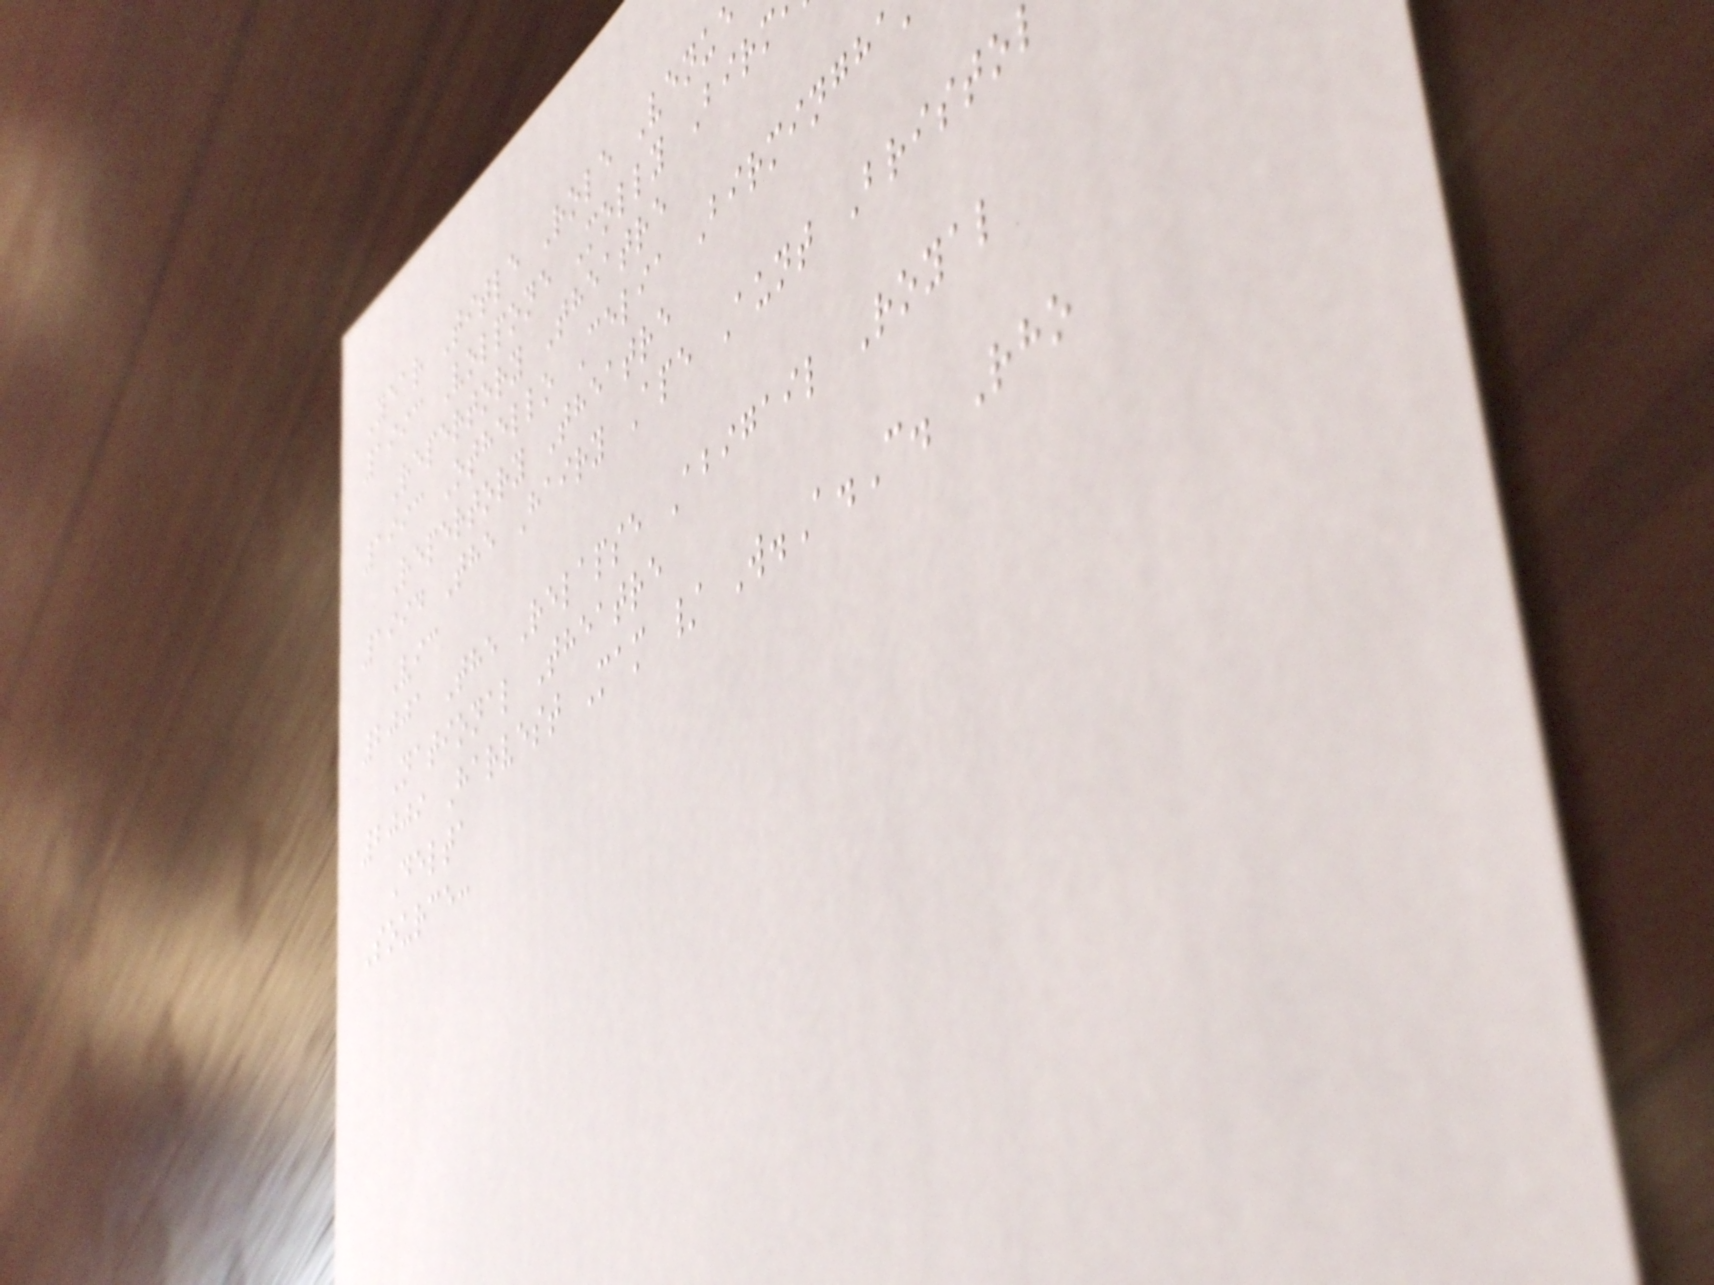Year Title Role Venu
1993 Volpone Molly Birm
Repertory Theatre
1993 Othello Celia Birmingha
Repertory Theatre
1994 The Hairy Ape Aunt Bristo
Vic
2001 The Relapse Abigail Royal
National Theatre
2009 Harvest Mam / W.A.C. Rho
Delta
Source:
